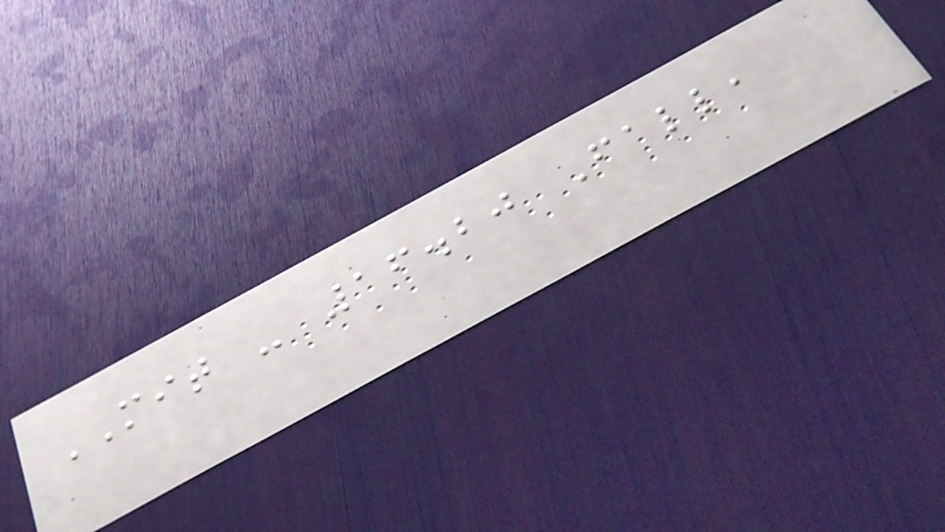MIT - 16.20 Fall,
